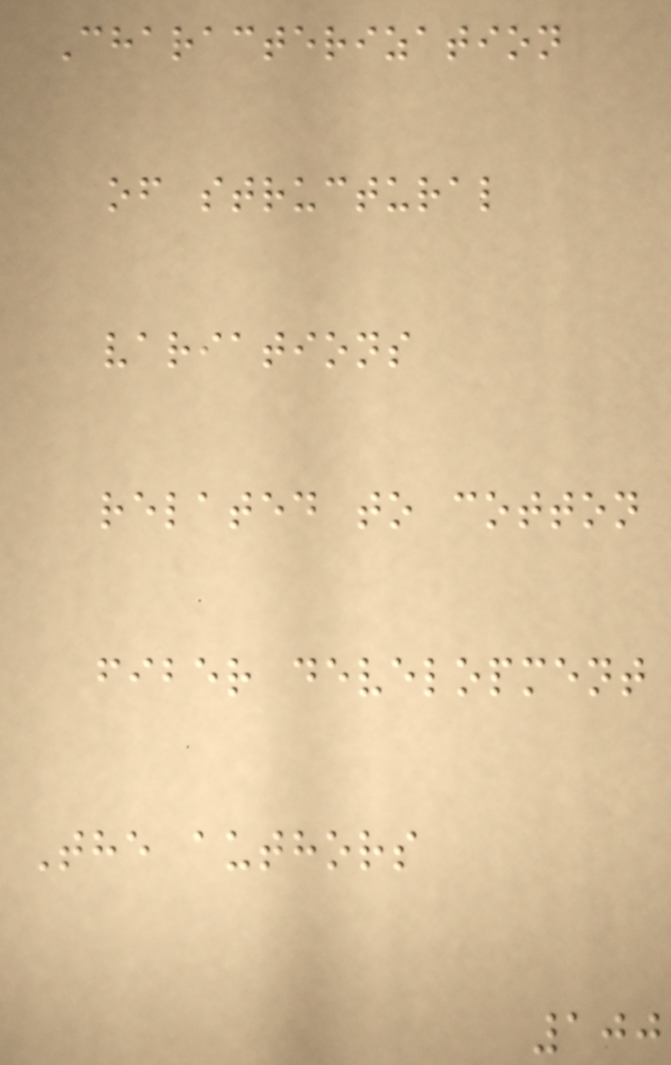Characterization
of structural
variations
related to cotton
fiber development
The authors
100
